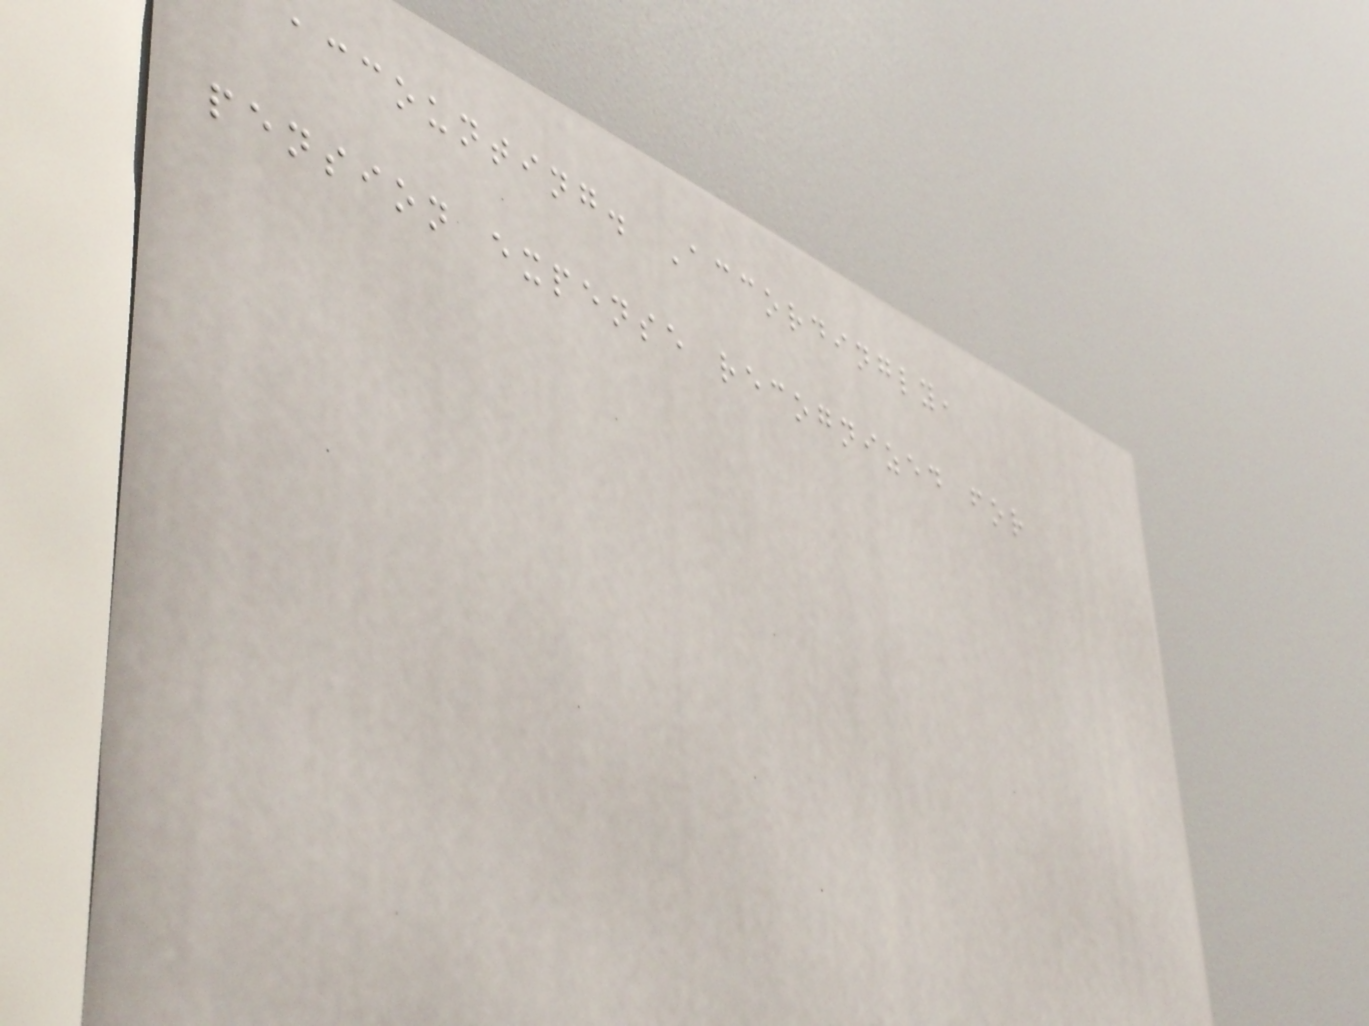accounting. Accordingly,
pension expense recognized for
